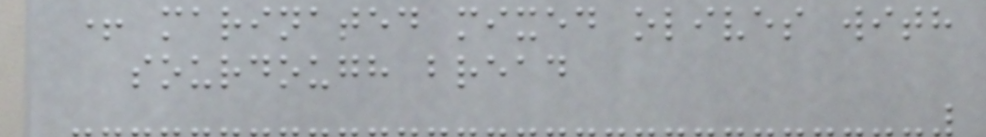+ marinated mixed olives with
sourdough bread
